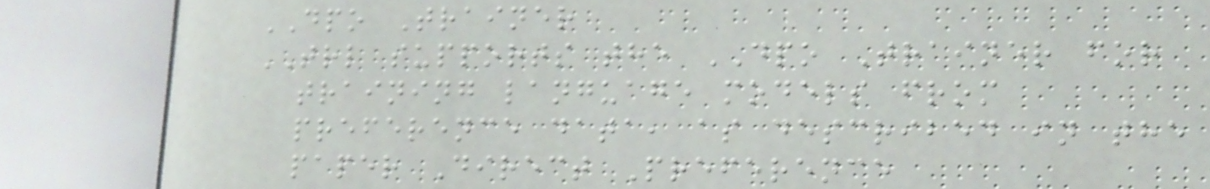DPO Trainer
TRL supports the DPO Trainer for
training language models from
preference data, as described in the
paper Direct Preference
